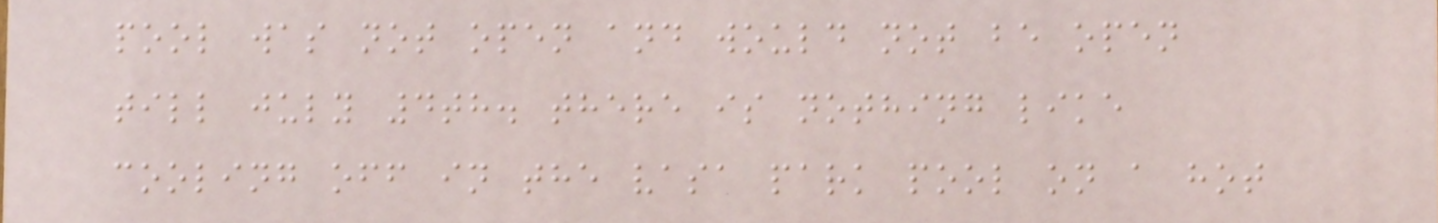pool was not open and would not be open
till july 4th. there is nothing like
cooling off in the vasa park pool on a hot
